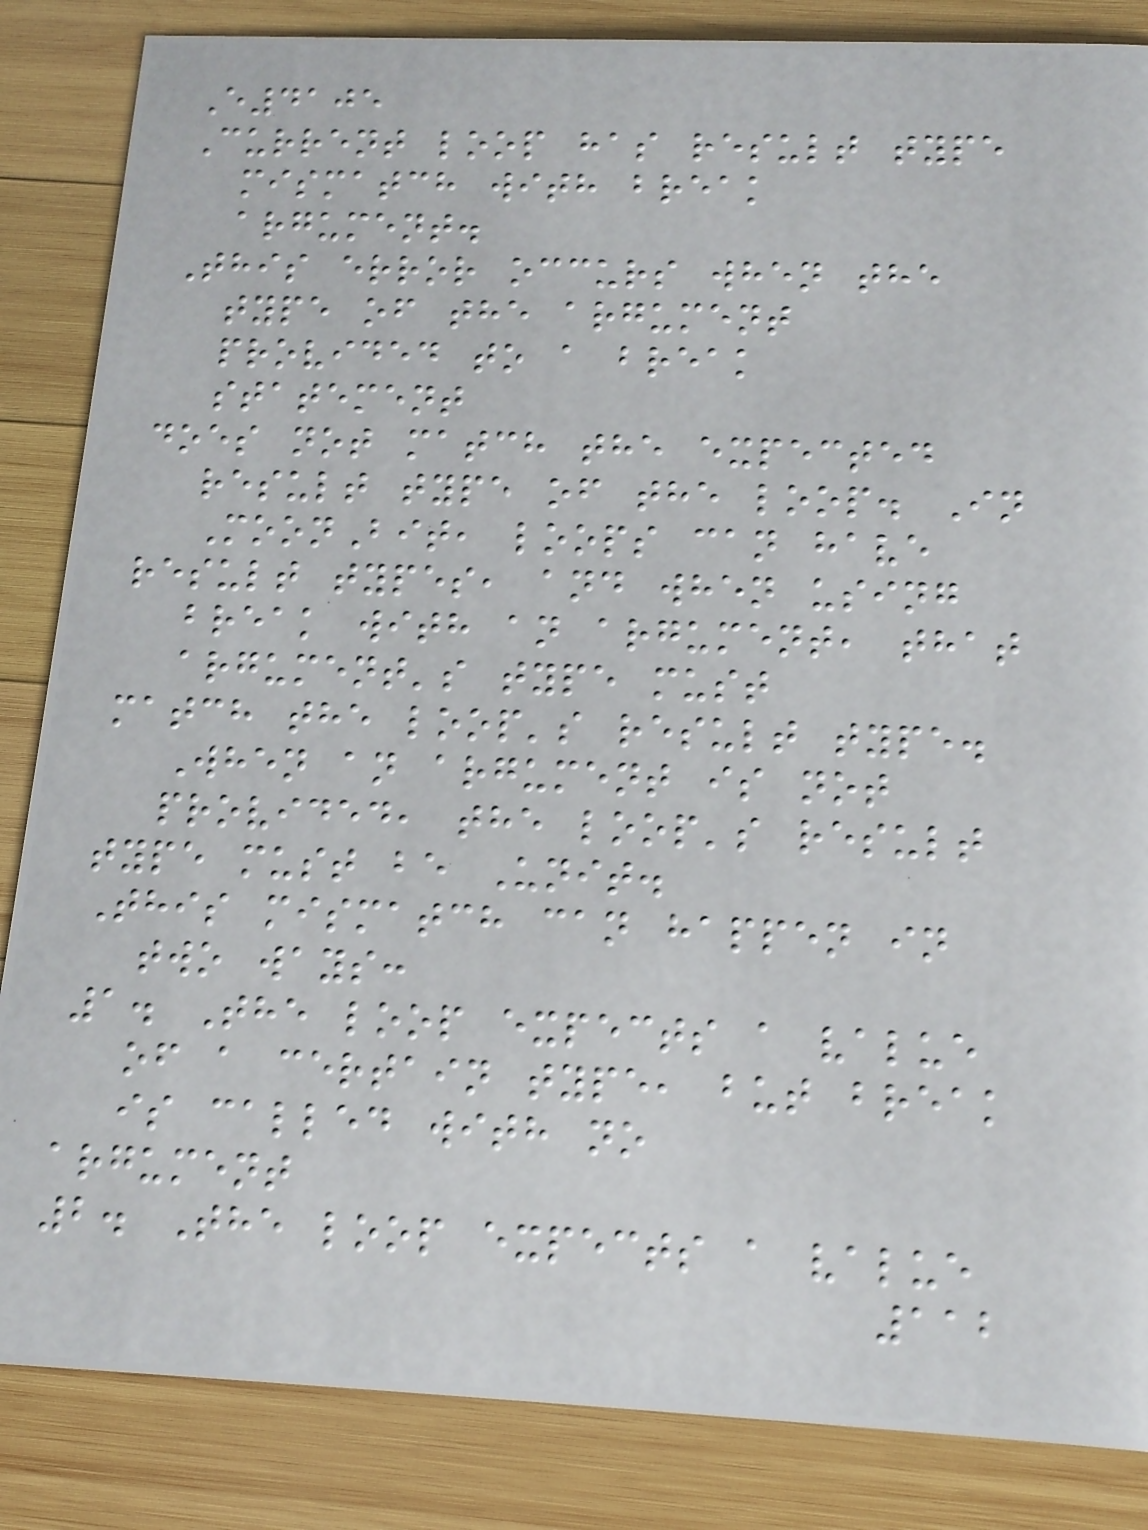E4105
Current loop has result type
mismatch with break
argument.
This error occurs when the
type of the argument
provided to a break
statement
does not match the expected
result type of the loop. In
MoonBit, loops can have
result types, and when using
break with an argument, that
argument's type must
match the loop's result type.
When an argument is not
provided, the loop's result
type must be Unit.
This mismatch can happen in
two ways:
1. The loop expects a value
of a certain type, but break
is called with no
argument
2. The loop expects a value
112
